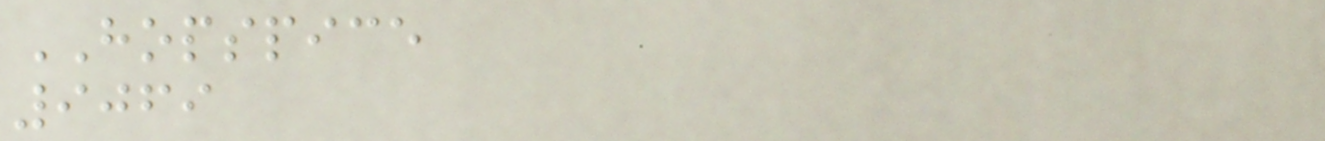HOPSPICE
9069
